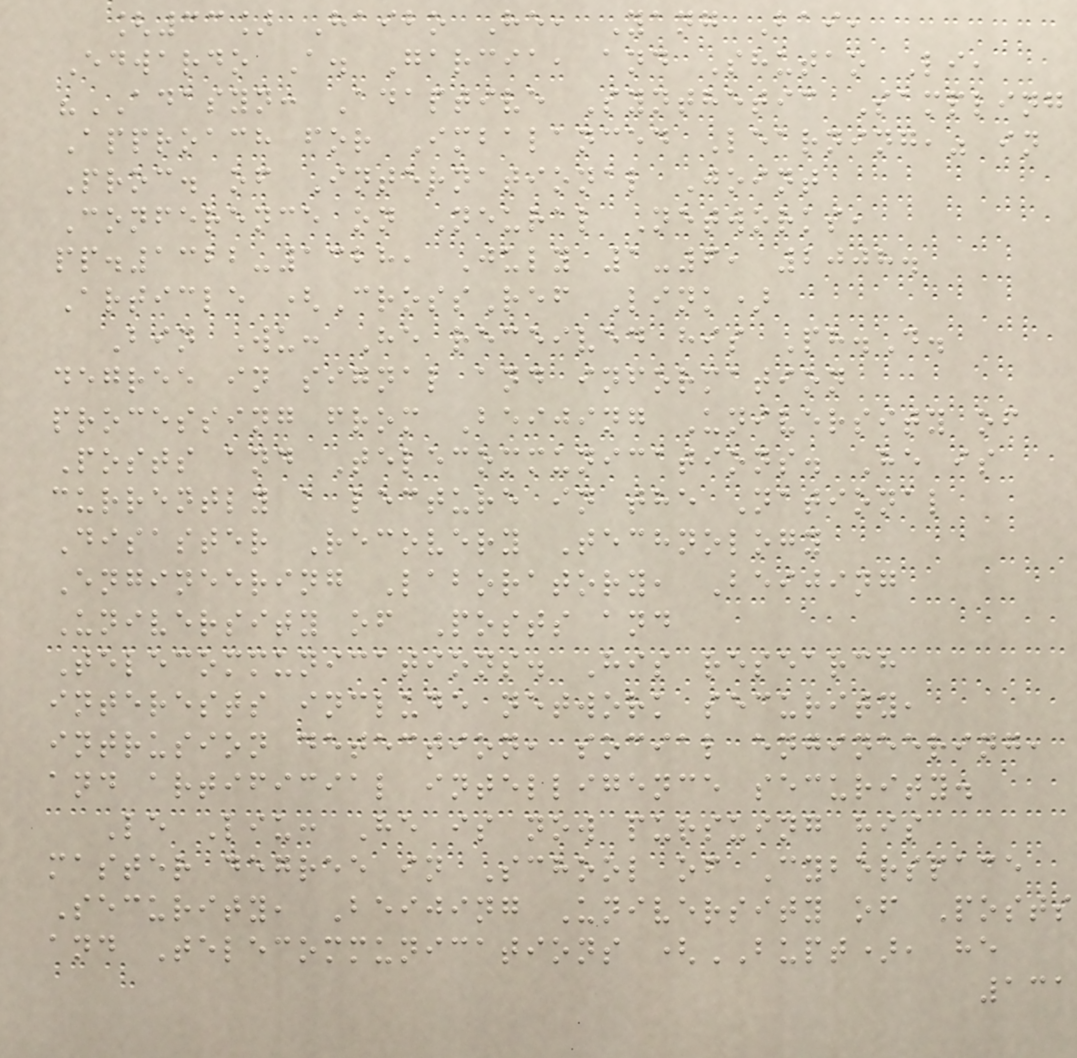[33] Haibo He, Yang Bai,
Edwardo A. Garcia, and Shutao Li,
"ADASYN: Adaptive Synthetic Sampling
Approach for Imbalanced Learning," in
Proc. of International Joint
Conference on Neural Networks,
pp.1322-1328, July 1-6, 2008.
Article (CrossRef Link)
Bin Wu: He received his Ph.D.
degree in signal and information
processing from Beijing University of
Posts and Telecommunications. He is
currently a lecture in the National
Disaster Recovery Technology
Engineering Laboratory, Beijing
University of Posts and
Telecommunications. His research
interests include network security,
intrusion detection, social engineering,
and artificial intelligence security.
Le Liu: He is now pursuing his
master degree in School of Cyberspace
Security, Beijing University of Posts
and Telecommunications (BUPT), he
131
